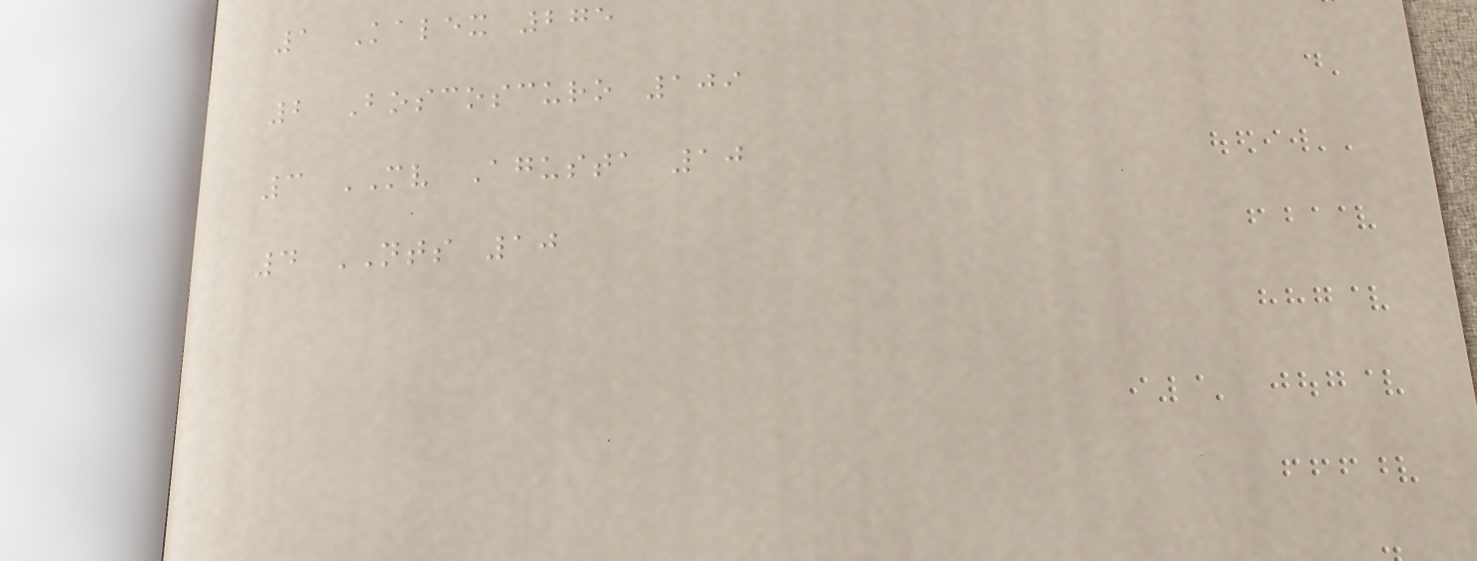1 Kalex 275
2 Boscoscuro 109
3 MV Agusta 10
4 NTS 10
